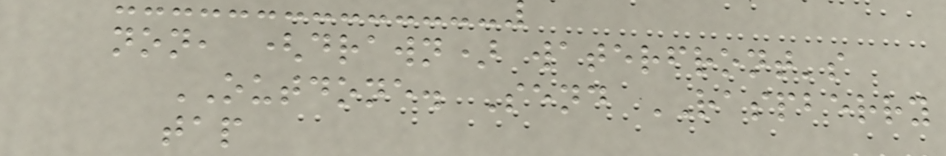non, (drawn) waterfront's
OUTDONE. Send RASPBERRY
tap
